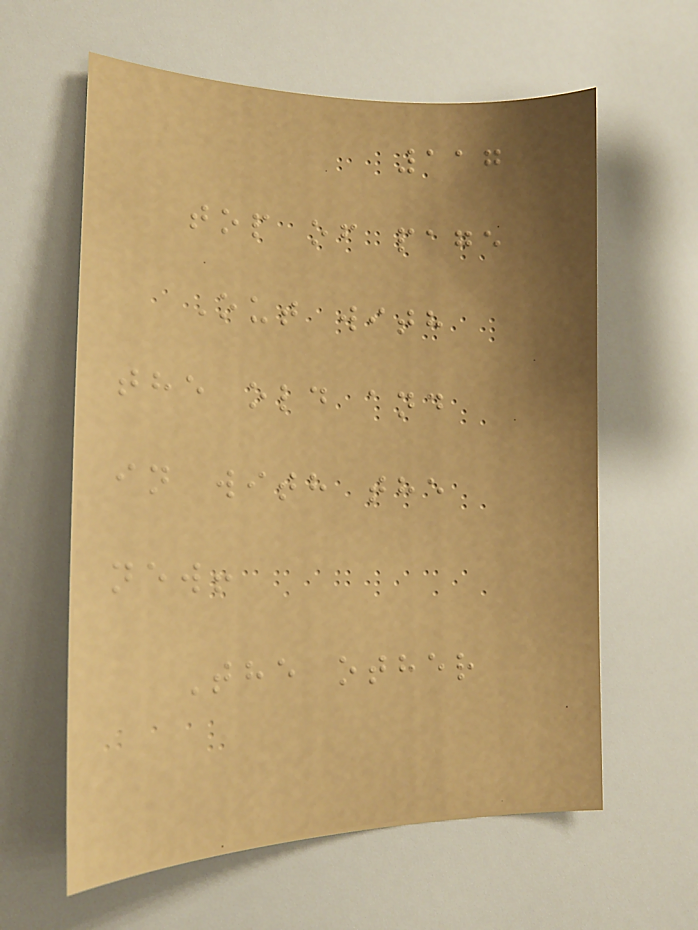117
top of page
Out with
the old and
in with the
new!
The other
